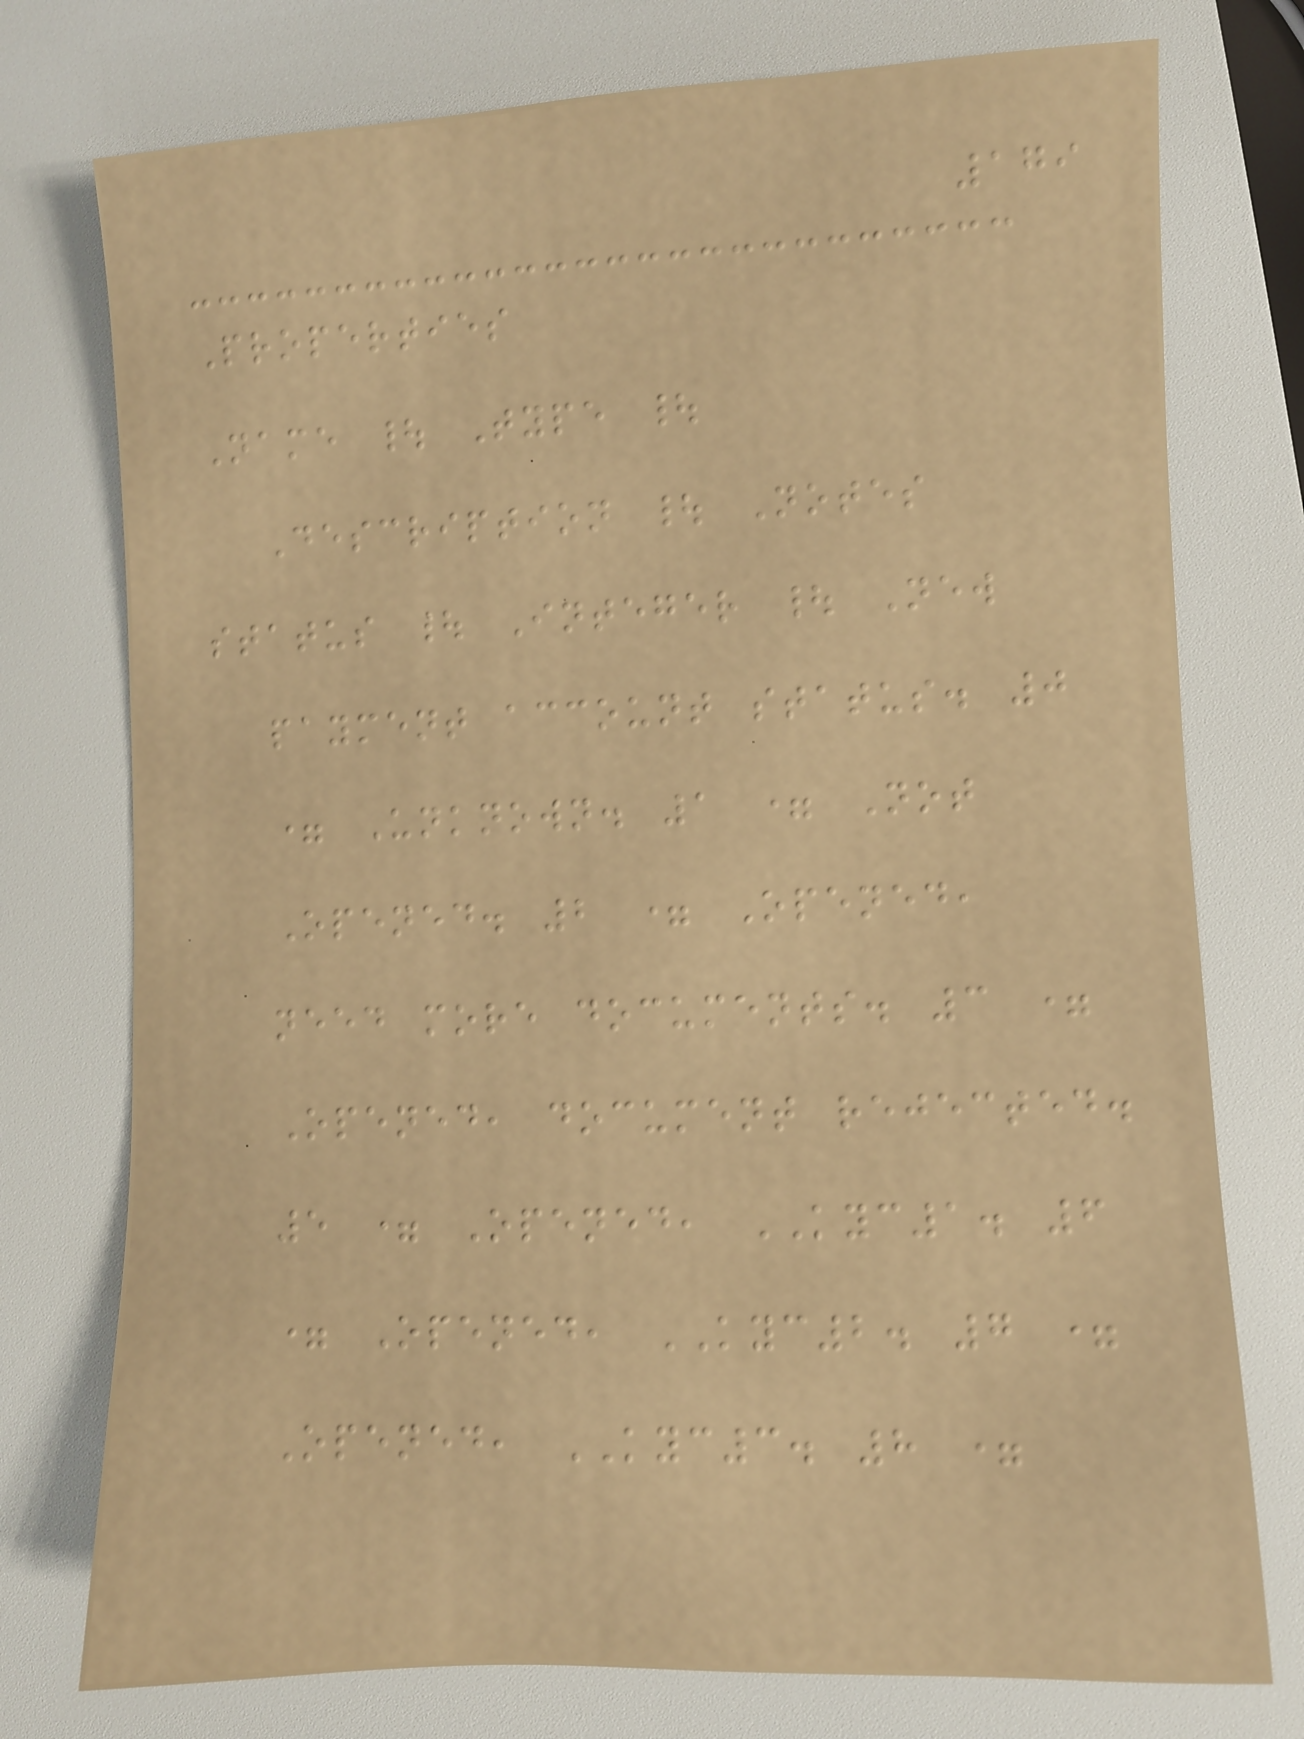179
Properties
Name | Type |
Description | Notes
status | Integer | New
payment account status. 0
= Unknown. 1 = Not
Opened. 2 = Opened,
need more documents. 3 =
Opened, document rejected.
5 = Opened, KYC1. 6
= Opened, KYC2. 7 =
Opened, KYC3. 8 =
